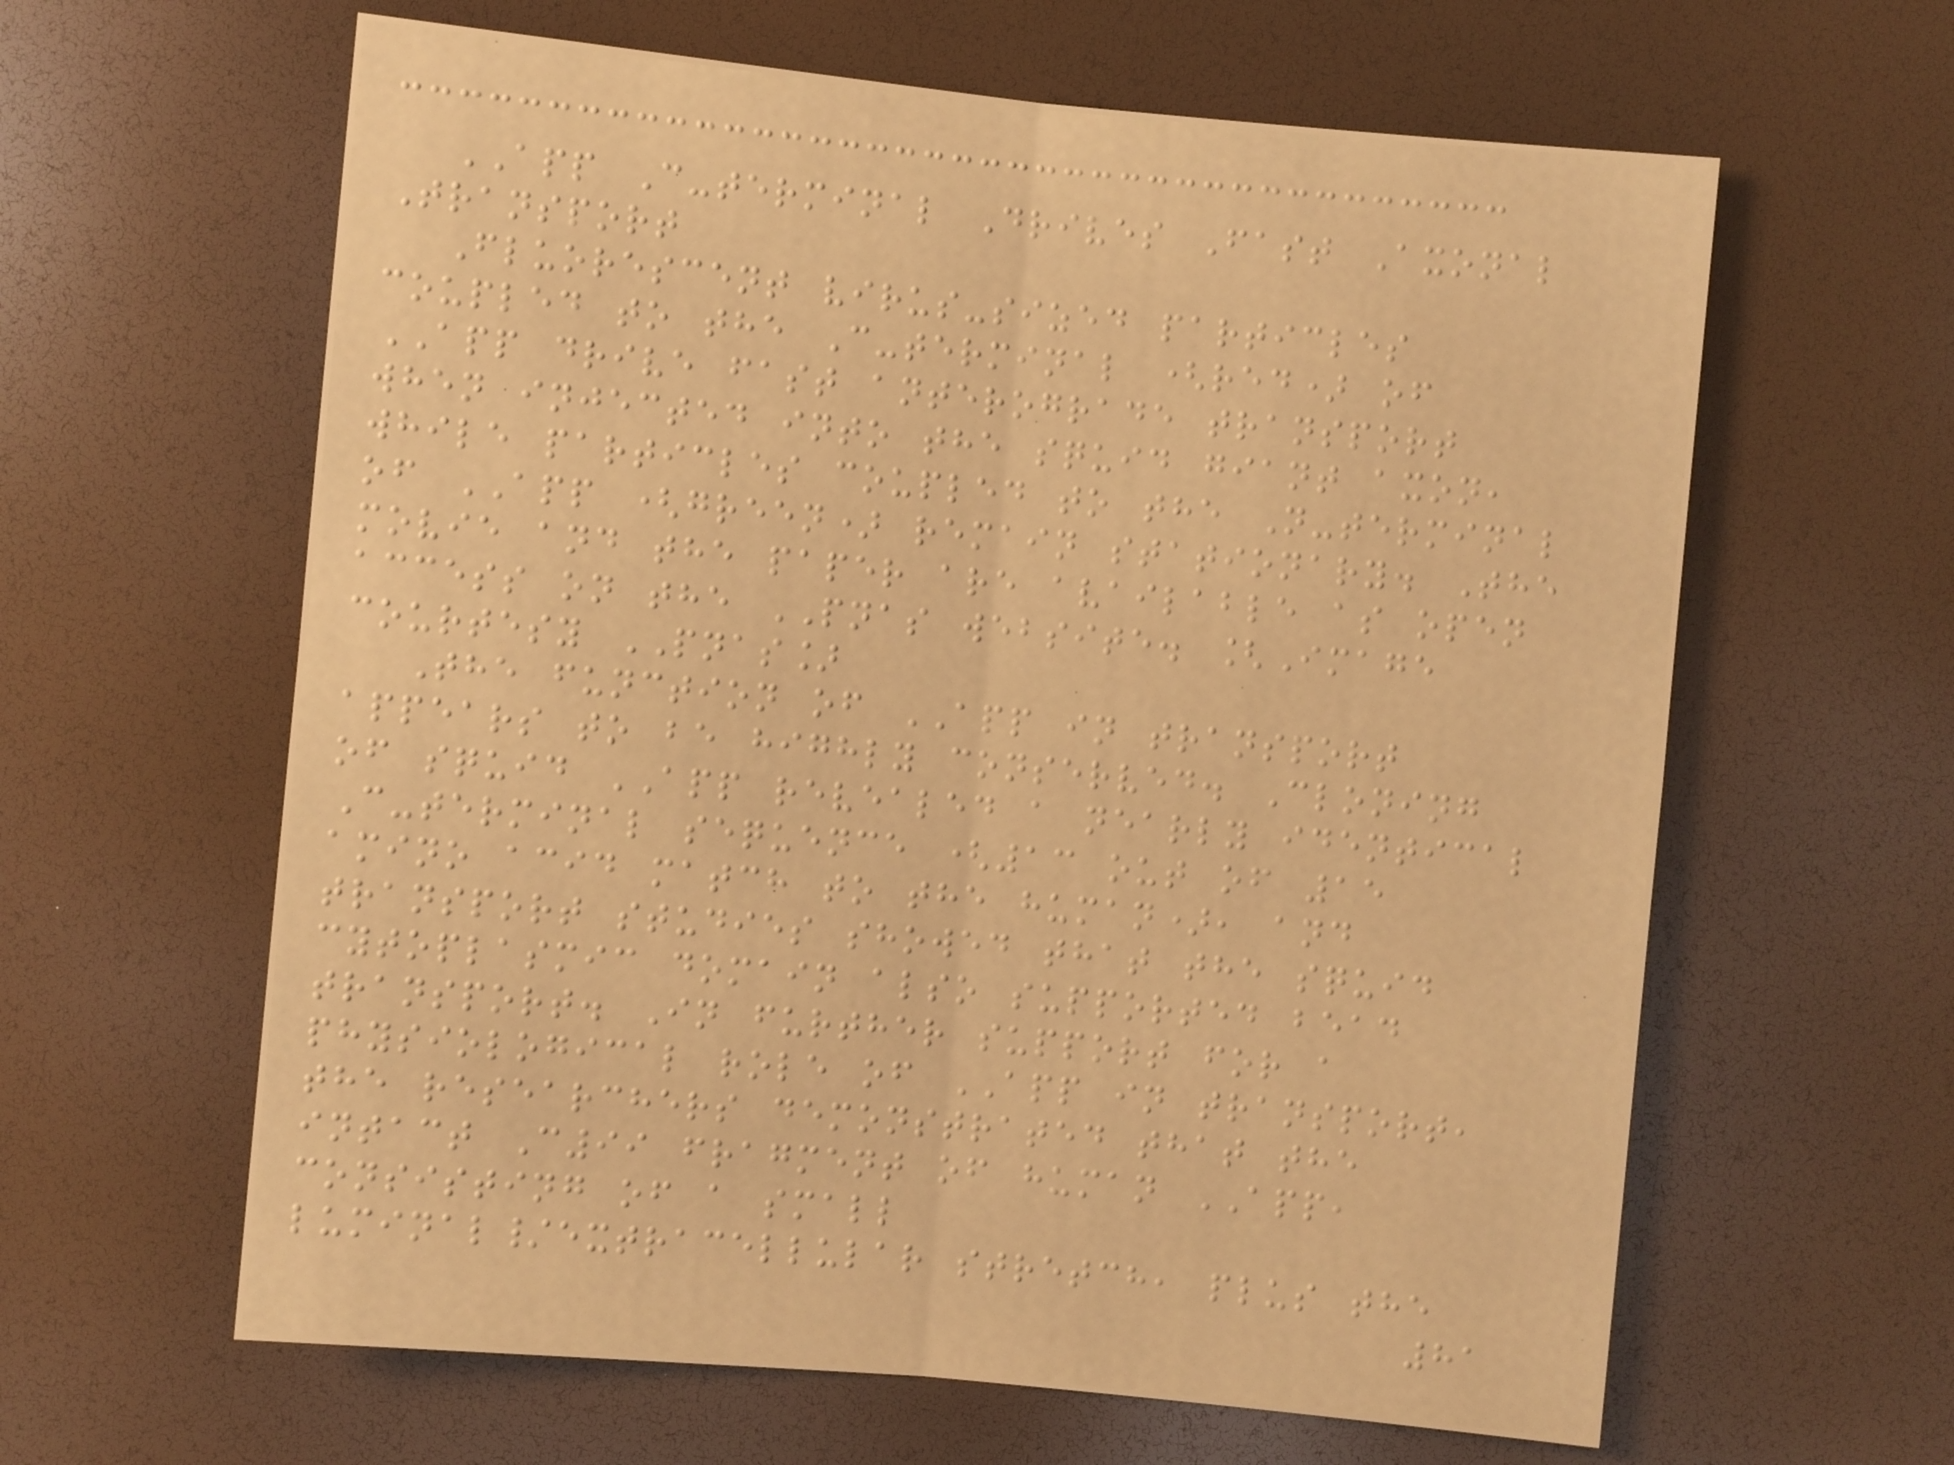APP C-terminal Drives Fast Axonal
Transport
Fluorescent virus-sized particles
coupled to the C-terminal (red) of
APP drive fast anterograde transport
when injected into the squid giant axon,
while particles coupled to the N-terminal
of APP (green) remain stationary. The
movie and the paper are available as open
access on the PNAS website. [Image
courtesy PNAS]
The function of APP in transport
appears to be highly conserved. Cloning
of squid APP revealed a nearly identical
C-terminal sequence (13 out of 15
amino acid match to the human), and
transport studies showed that the squid
cytoplasmic domain also supported bead
transport. In further support for a
physiological role of APP in transport,
the researchers demonstrated that the
intact C99 fragment of human APP,
consisting of a small
luminal/extracellular stretch, plus the
81
